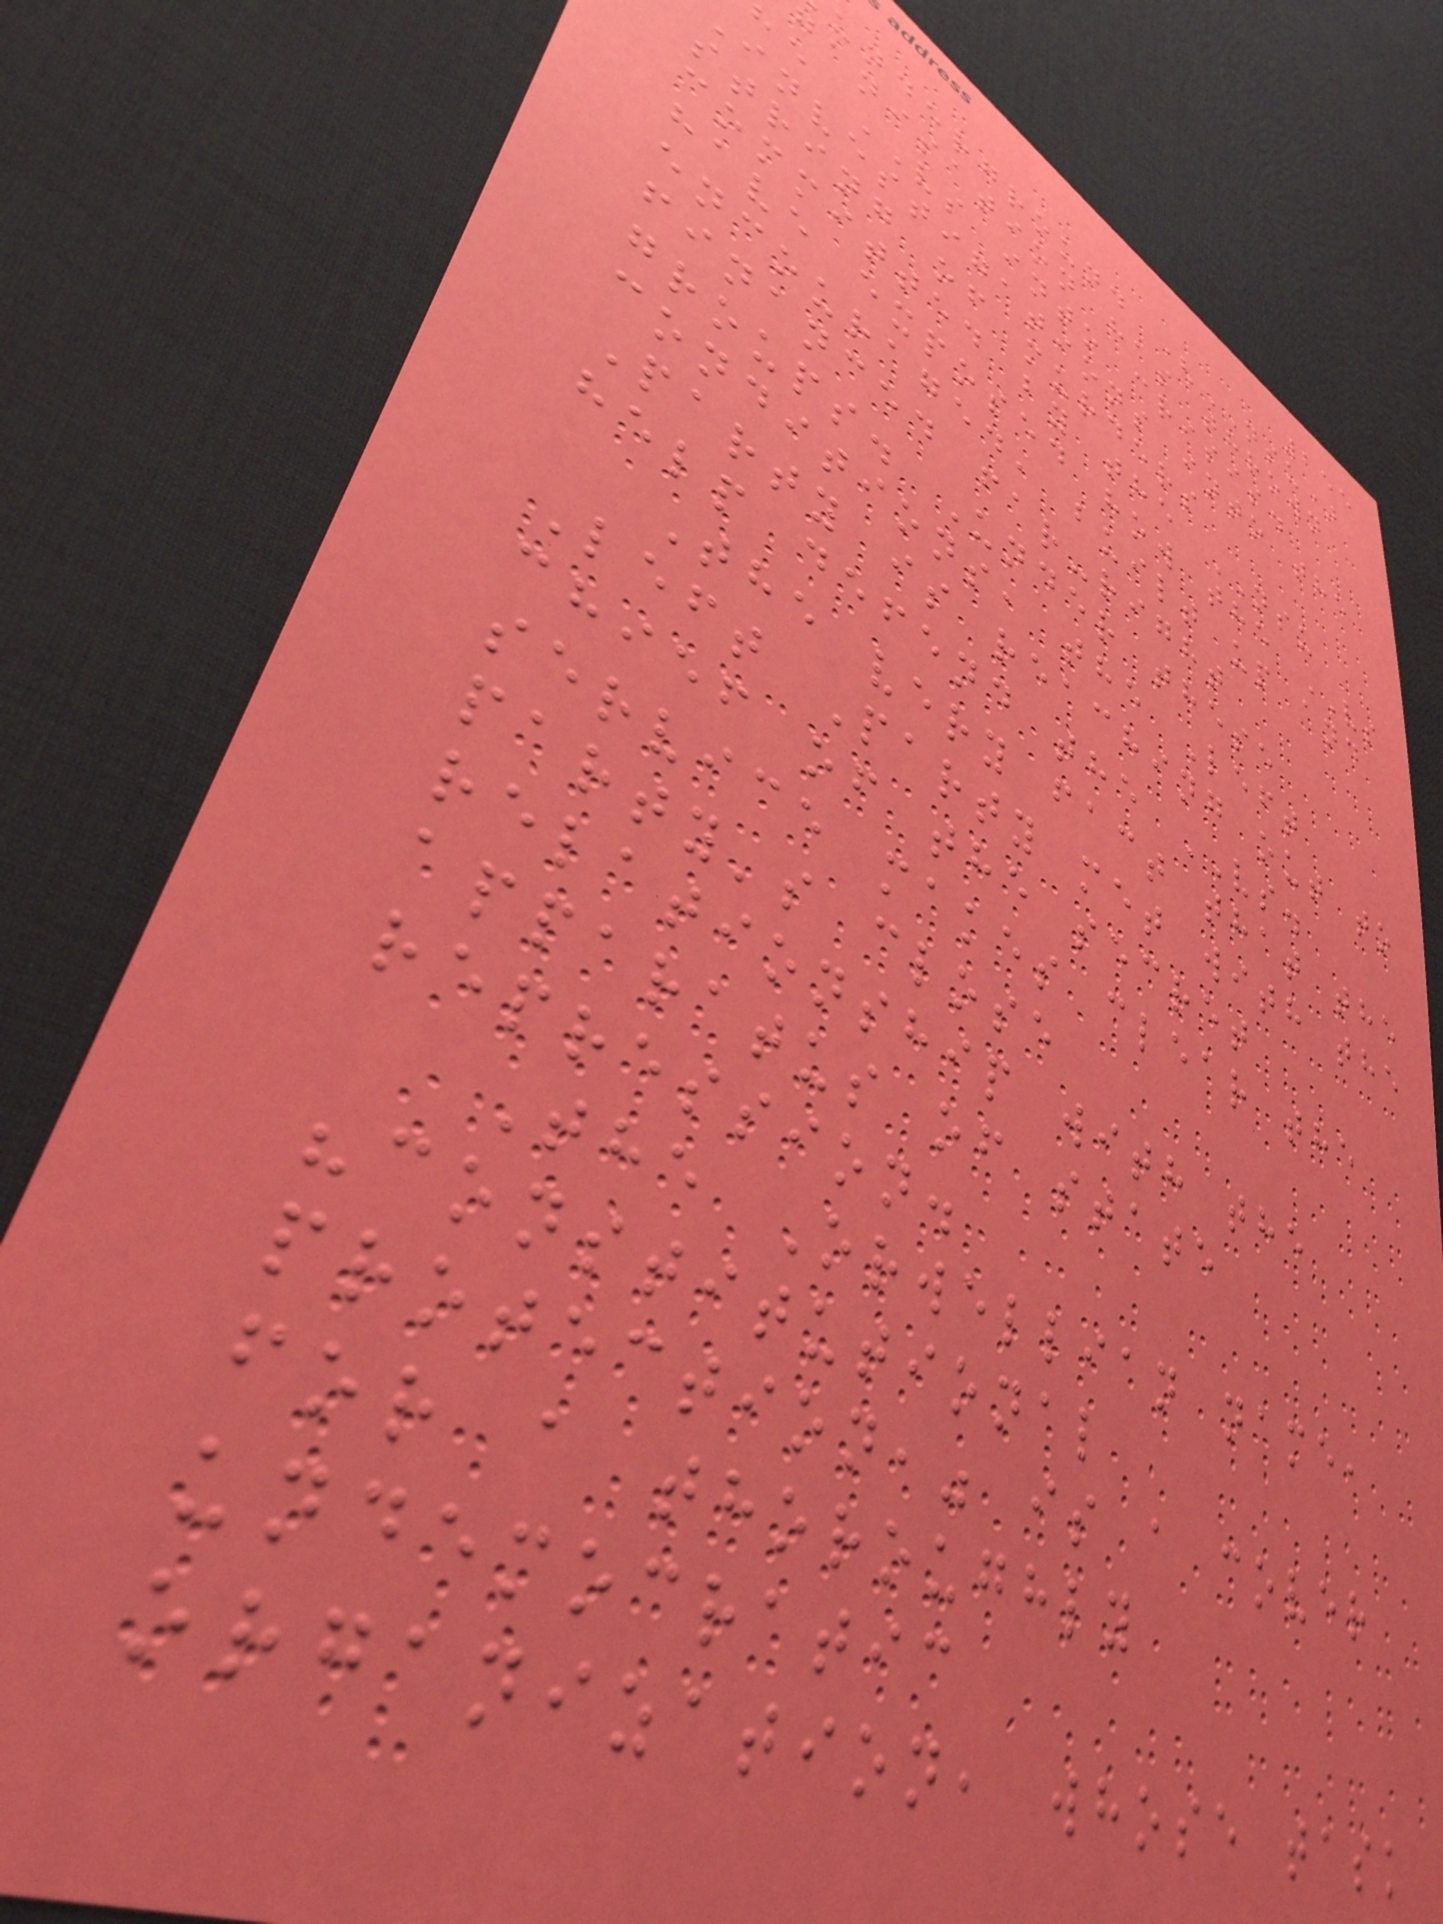255
underground (NSU)
ganisation has thrown
he VS into crisis.
investigations into the
string of murders
committed by the NSU
have exposed how the VS
encouraged, built up and
financed far-right
groups. Under these
conditions, the Left
Party is reaching out to
help defend the VS.
The very fact that the
Left Party met with the
chief of the secret
service makes clear the
party's close
relationship with the
apparatus of state
repression.
The Orwellian name,
"constitutional
protection," is a cover
for a thoroughly
undemocratic
organization, whose task
